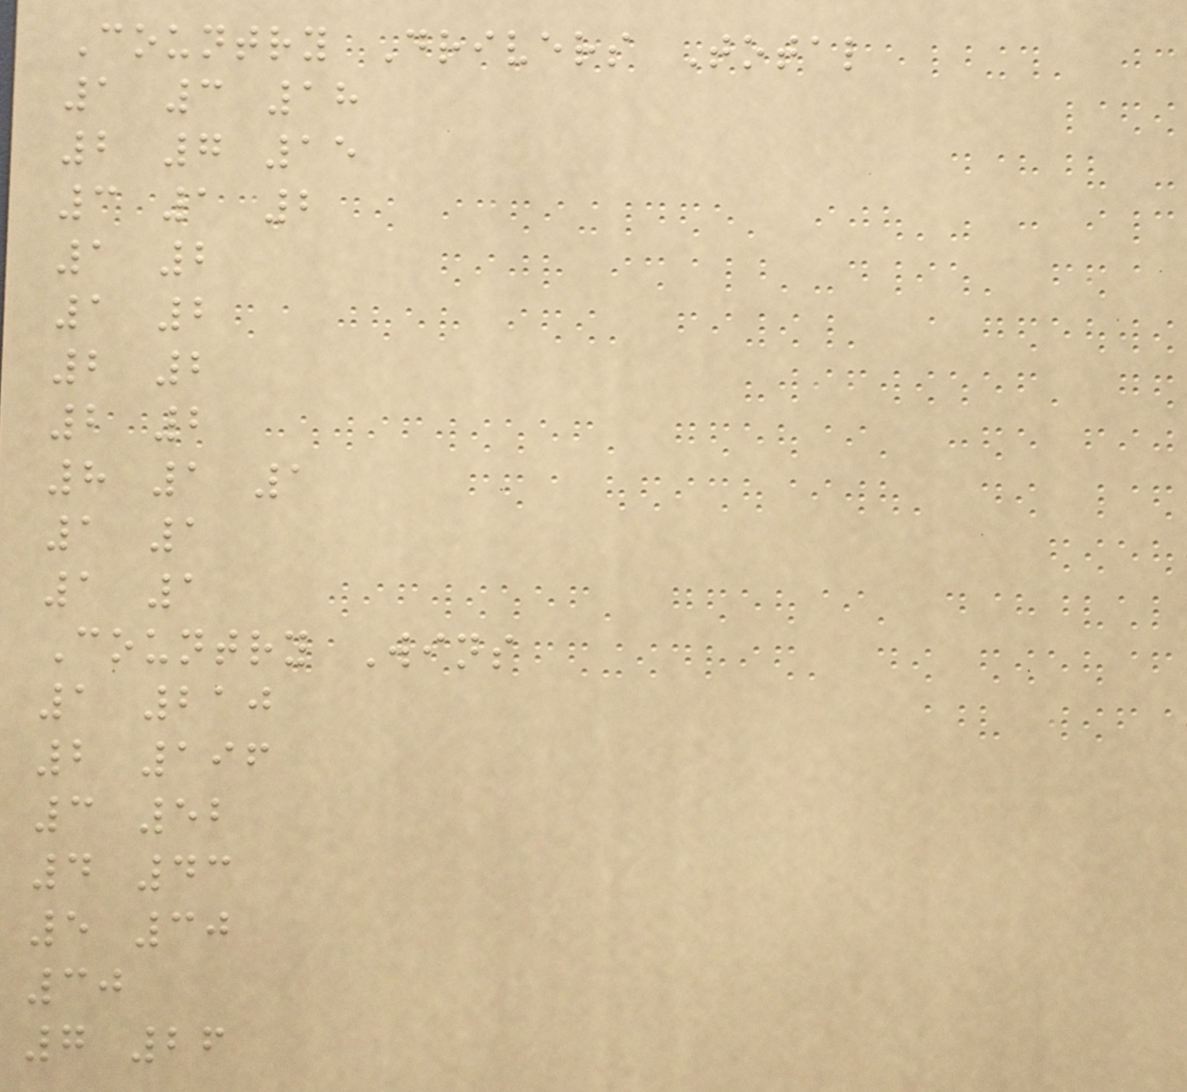Country Drivers Total
1 3 18
2 7 15
3 1 2
1 2
1 2
2 2
2 2
8 1 1
1 1
1 1
Country Wins
1 210
2 196
3 52
4 43
5 30
30
7 26
